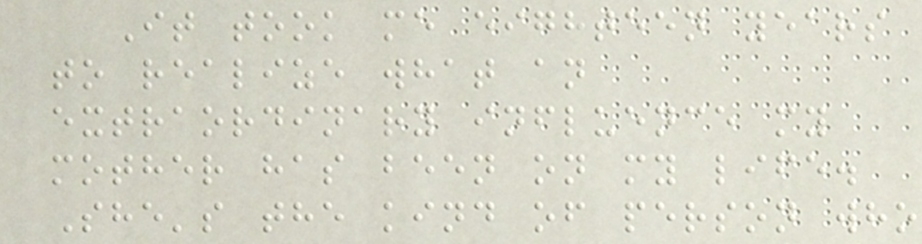It took me eighteen years
to realize what an
extraordinary influence my
mother has been on my life.
She's the kind of person who
